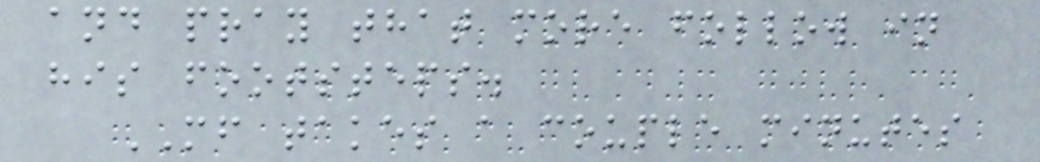and pray that more follow in
his footsteps.
MF takes a couple minutes
